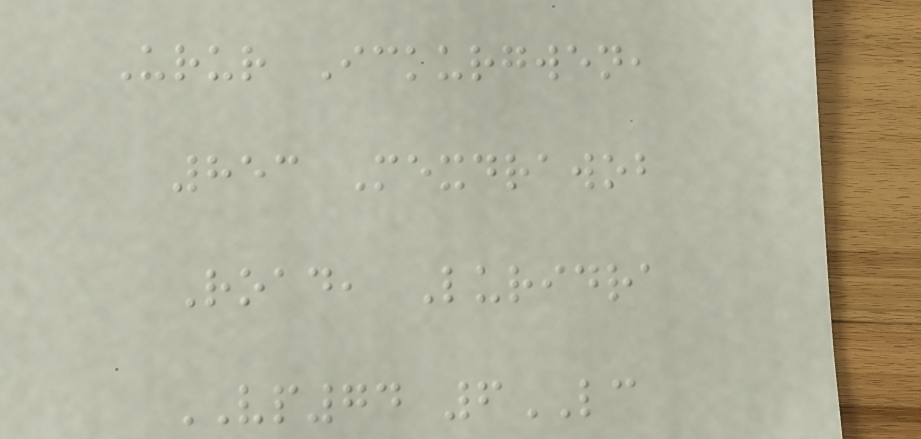Urur Ickurgwen,
853 Mexdrawob
Road, Luridra
VP74 6LC
